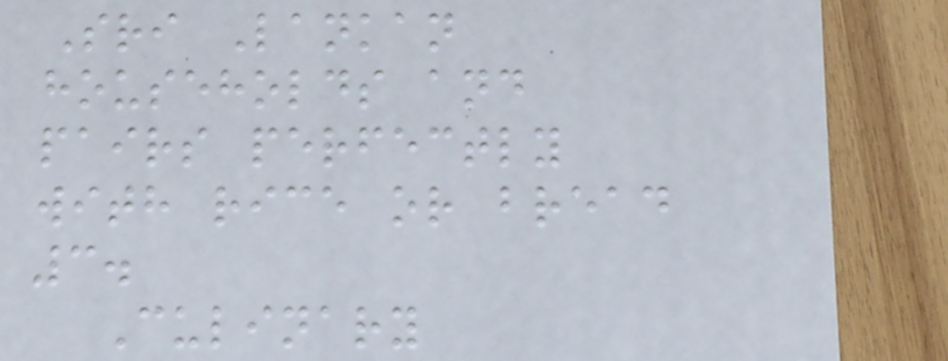Sri Lankan
households and
pairs perfectly
with rice or bread
3.
Culinary
